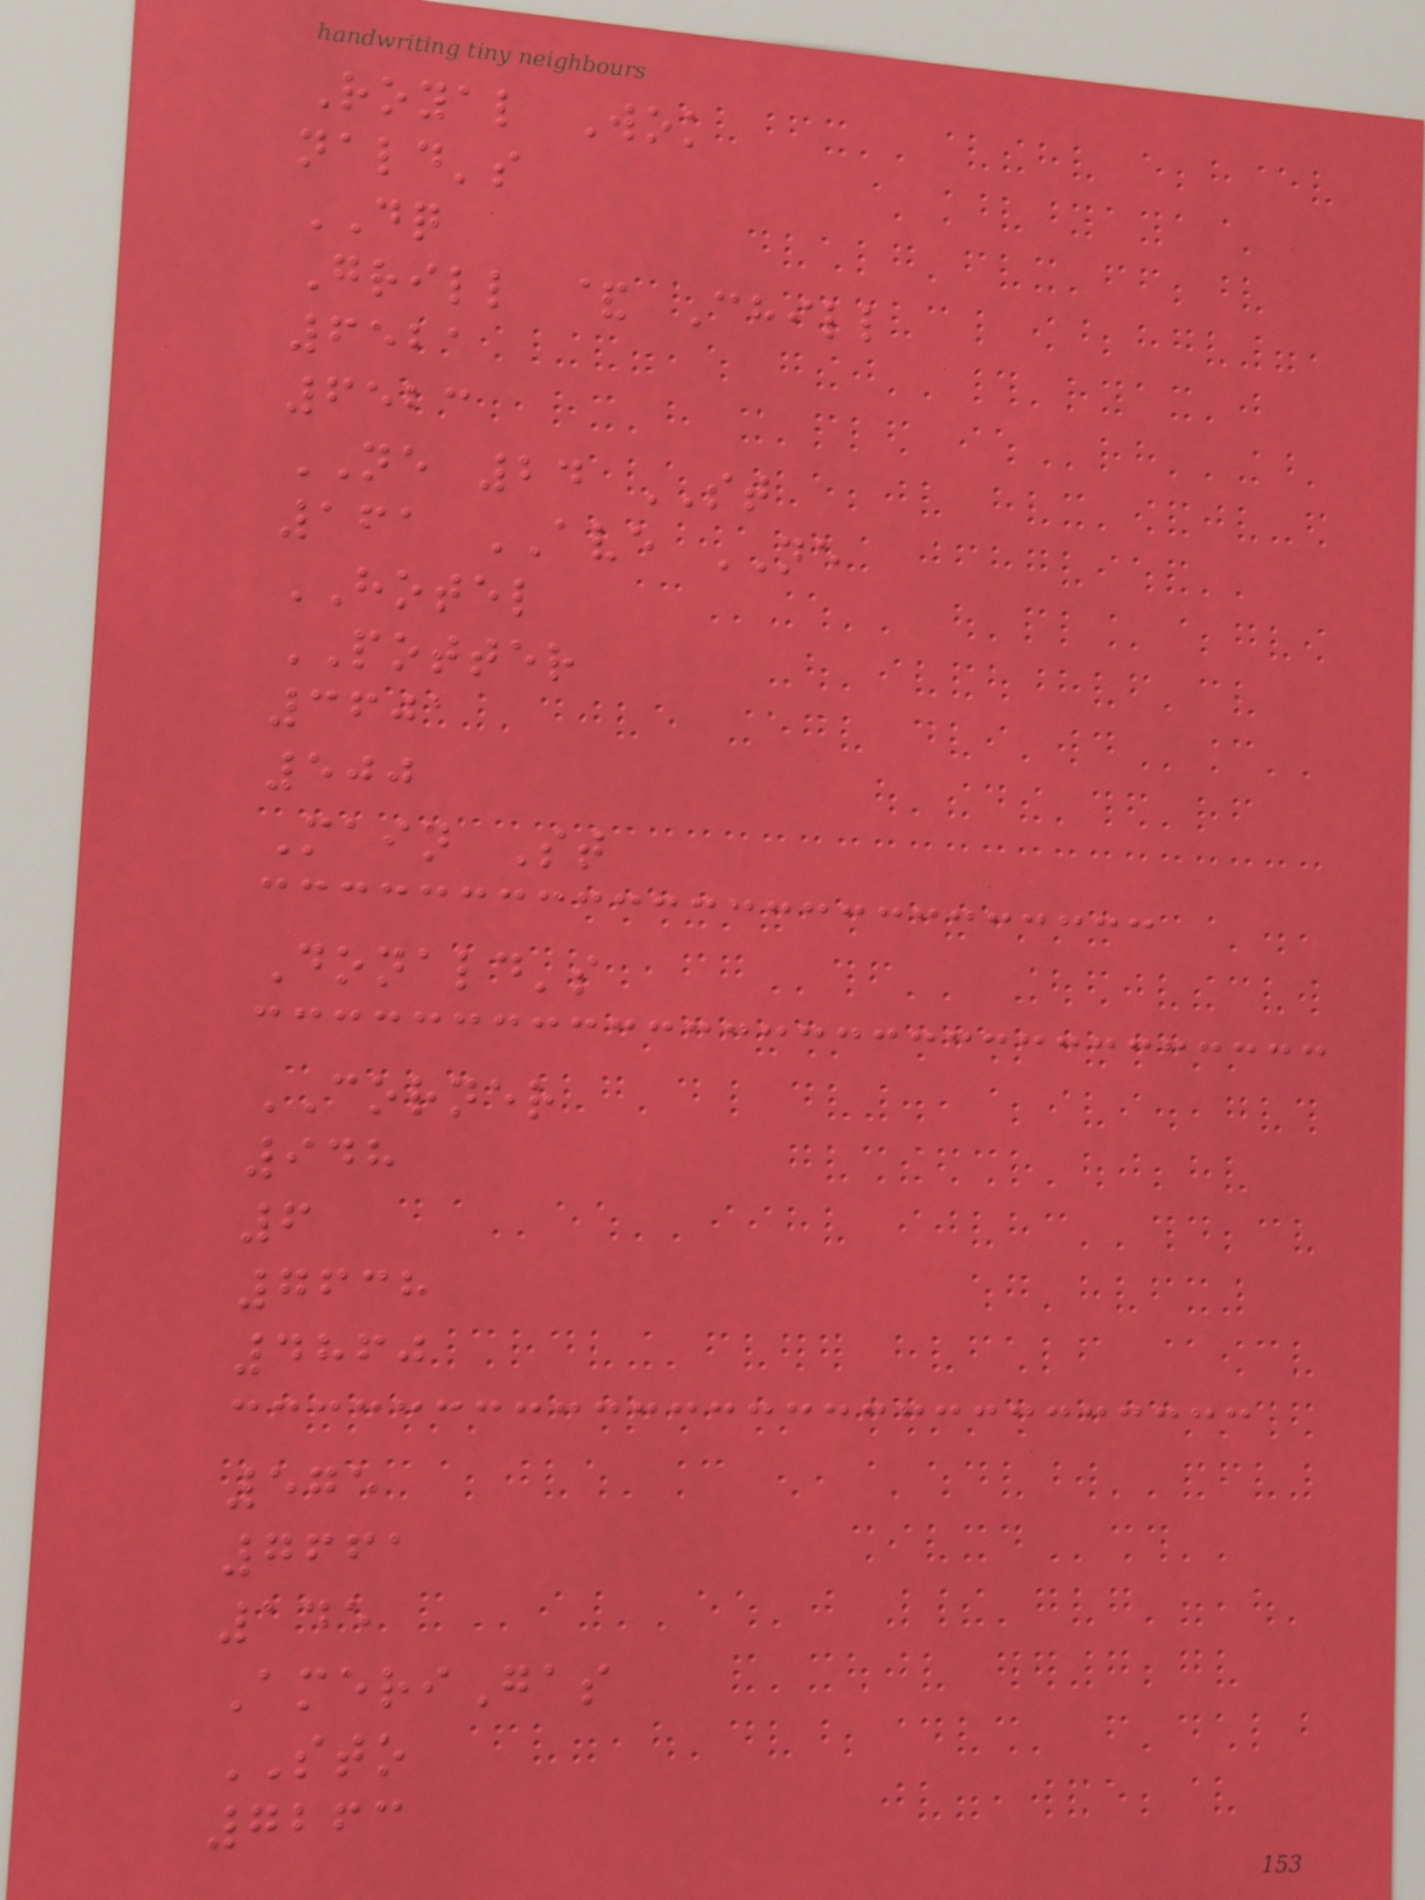Royal Wok
nald's
DQ
Grill & Chill
6521
6523
NE 24 ST
161 AVE NE
HOTEL
POTTER
3601
500
Main St
Donald's
CORNER
948
6
7638
4860
575
7661
145
AmeriGas
STO
7263
